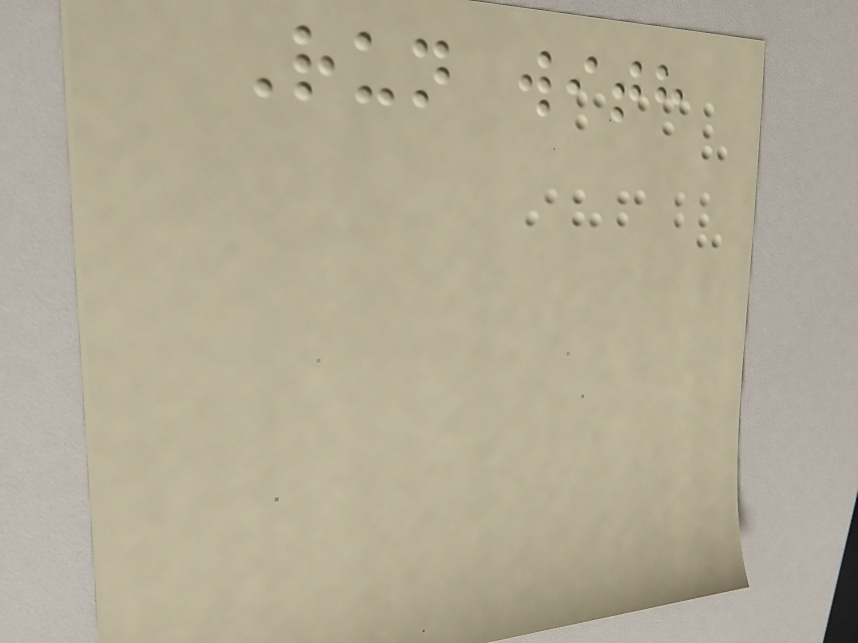Run with
